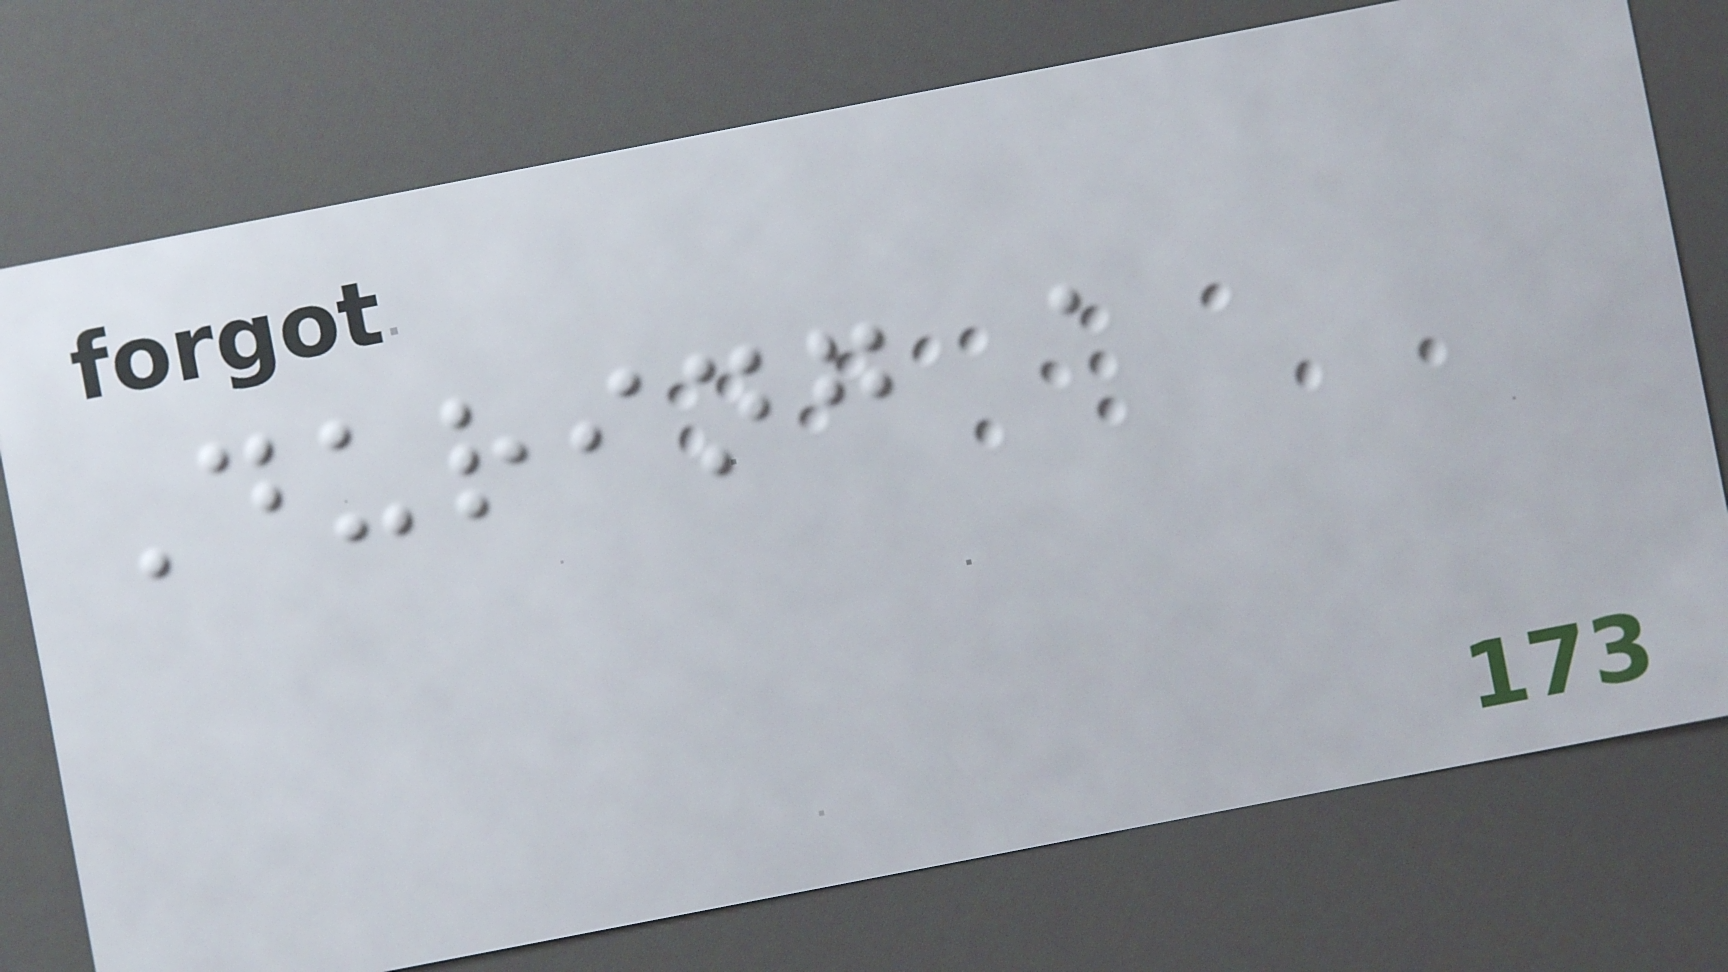During a
